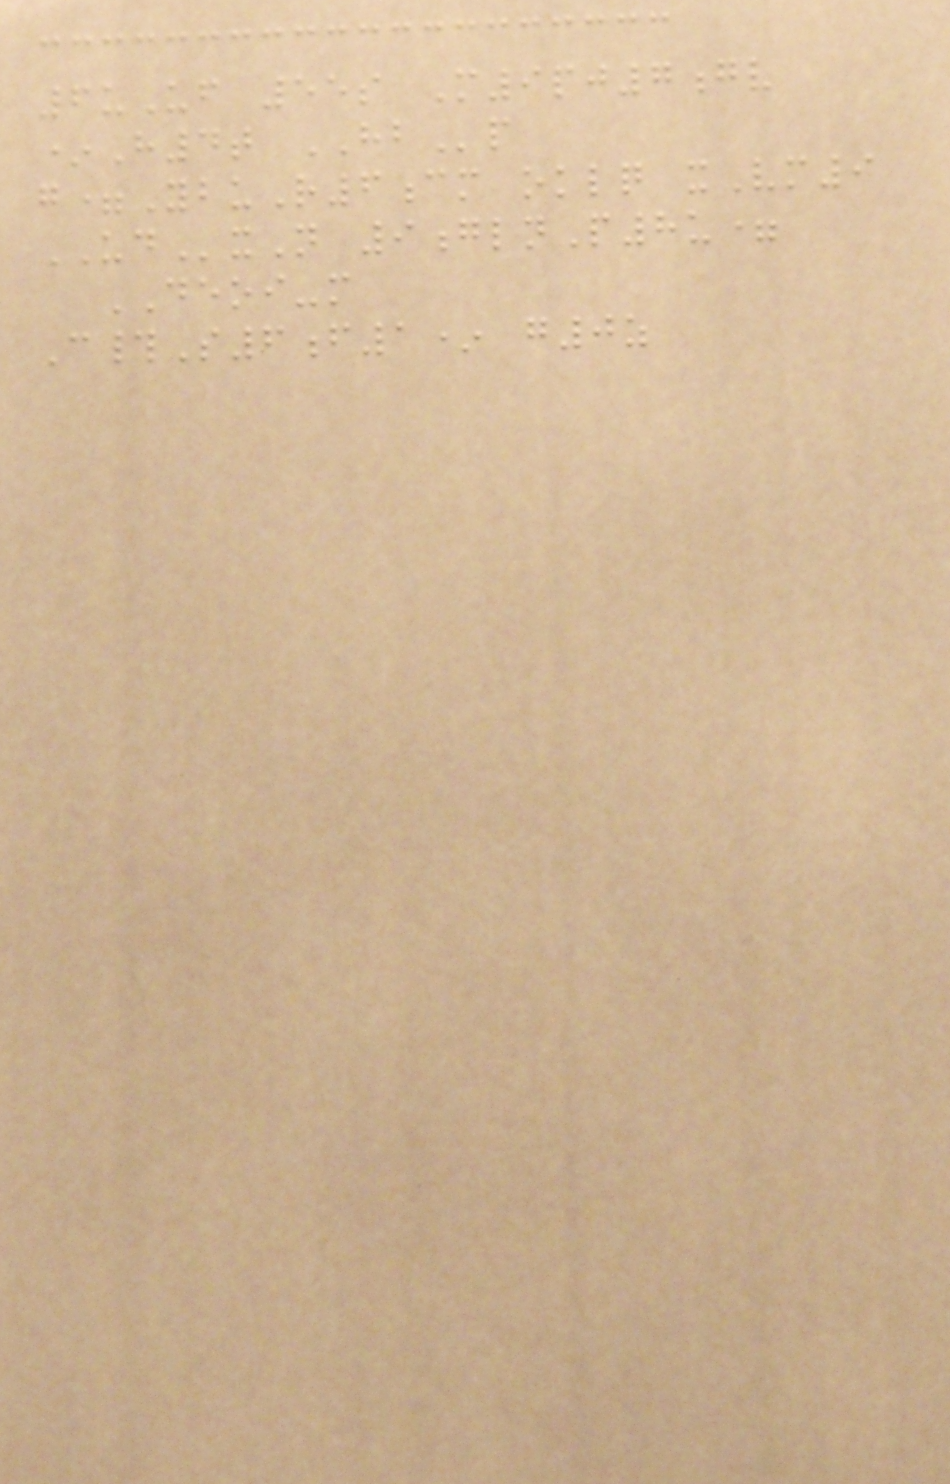6uUf 55s M9pj7gv
*H4t HBp
g=YbuR6cm oklq xVm9
UDxN 9glnP8u=
DEOI-m
C#S6f1* g0z
